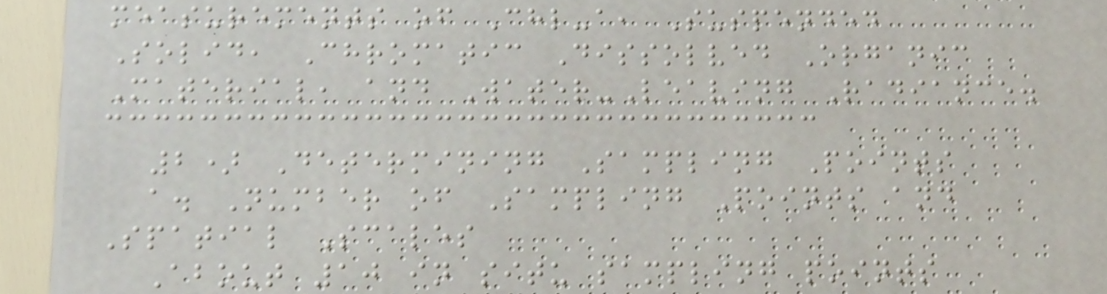measurements of Chl-a, Suspended
Solid, Chromatic Dissolved Organic
Material, and Water-Leaving Radiance.
2) Determining Sampling Points
a. Number of Sampling Points and
Spatial Scales
About 10 in situ sampling points
